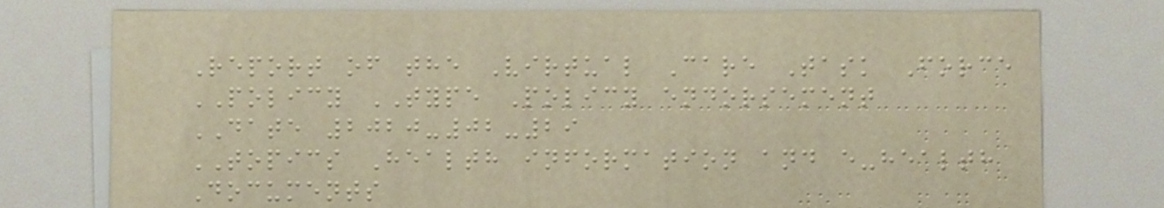Report of the Virtual Care Task Force
POLICY TYPE Policy endorsement
DATE 2020-02-29
TOPICS Health information and e-health
Documents
